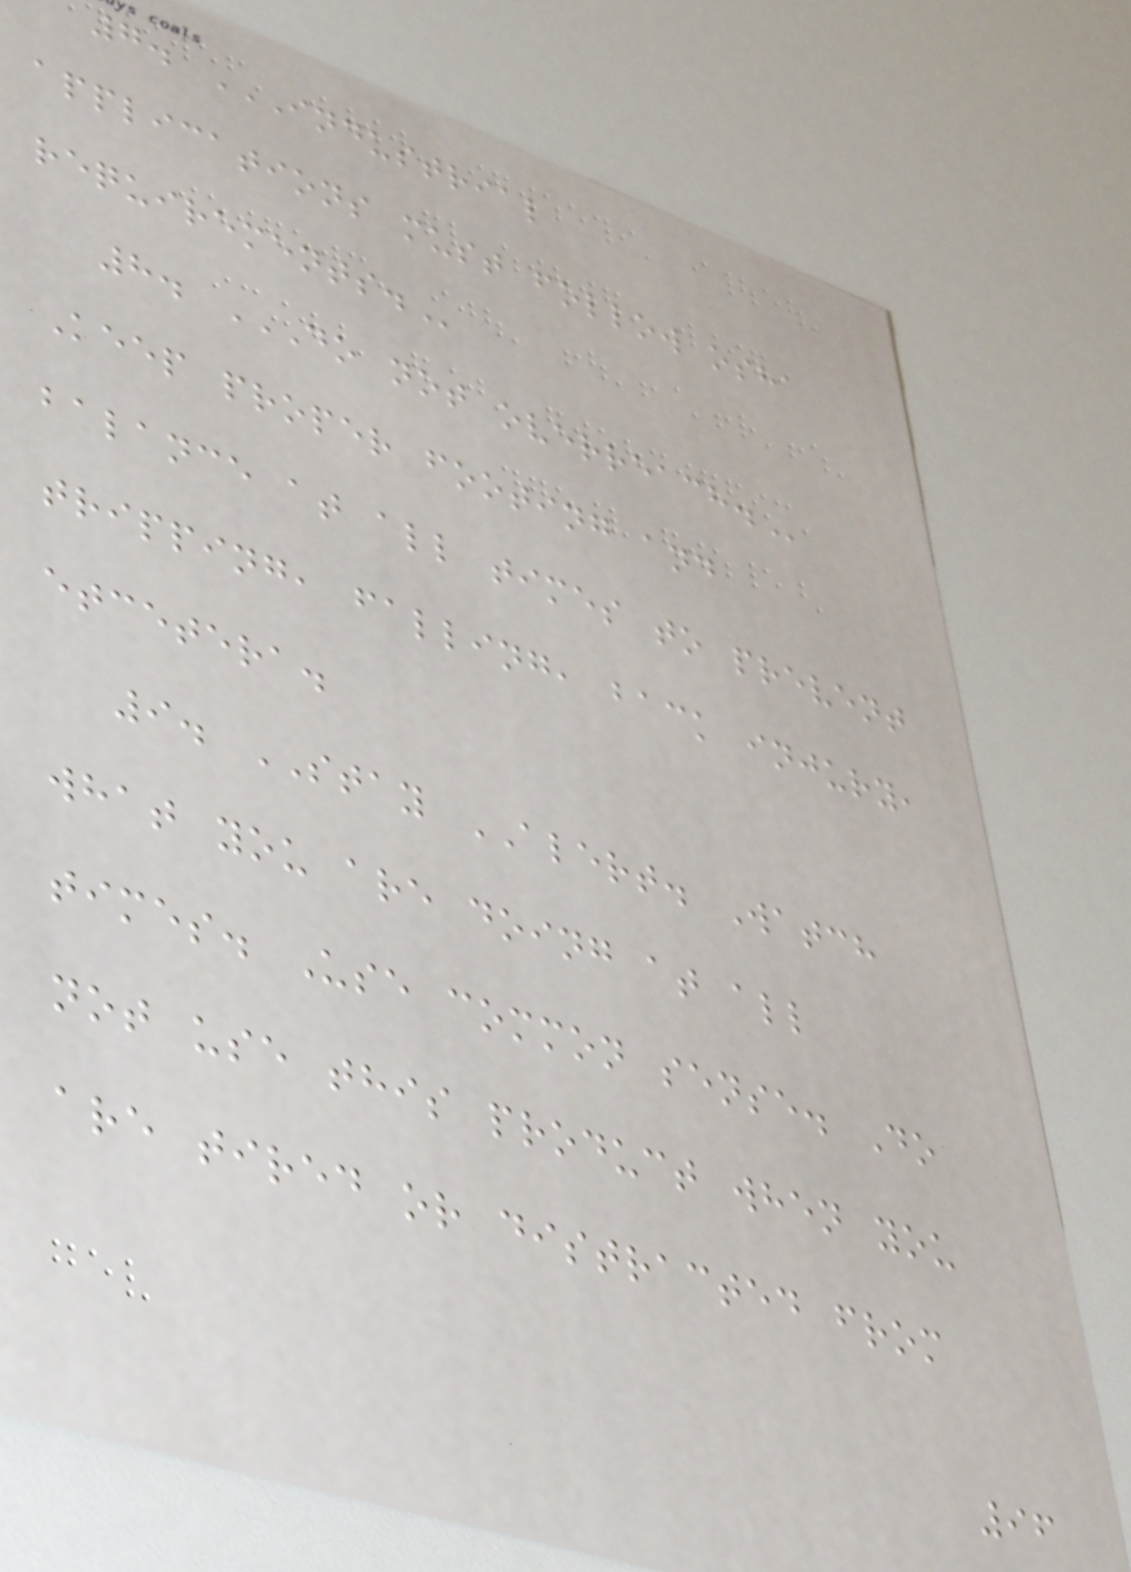7. INDUSTRIAL
APPLICATIONS MUST FOLLOW OSHA
REQUIREMENTS.
8. DO NOT OVERREACH.
Keep proper footing and
balance at all times to prevent
tripping, falling, back injury,
etcetera.
9. STAY ALERT. Watch
what you are doing at all
times. Use common sense. Do
not use this product when you
are tired or distracted from
96
